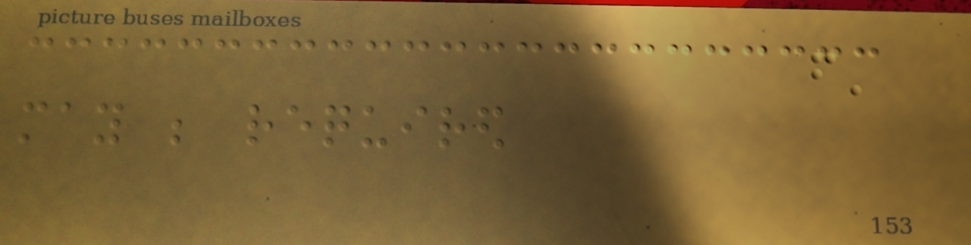may be required
